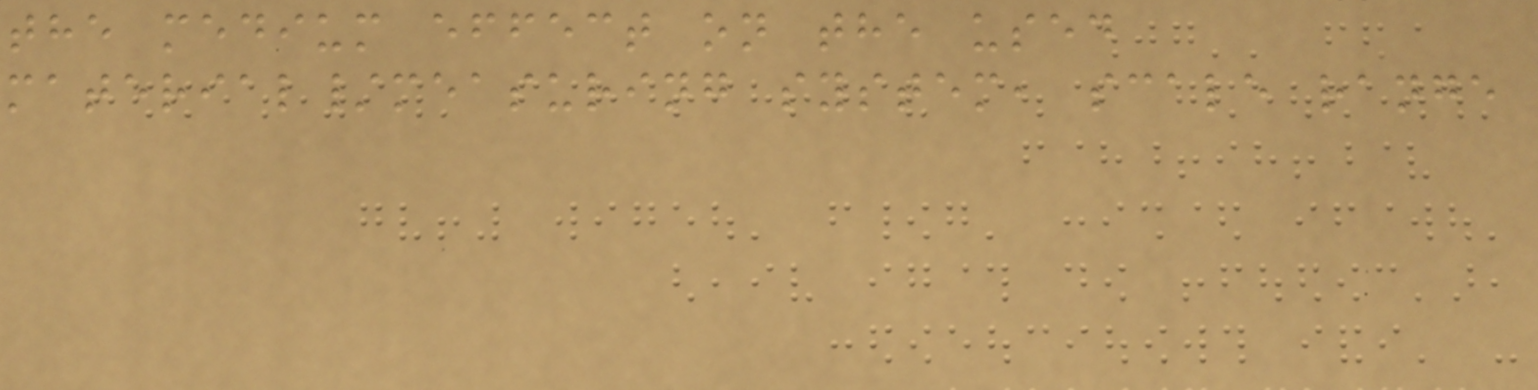the medium effect on the used
material/measuring system, scale range
